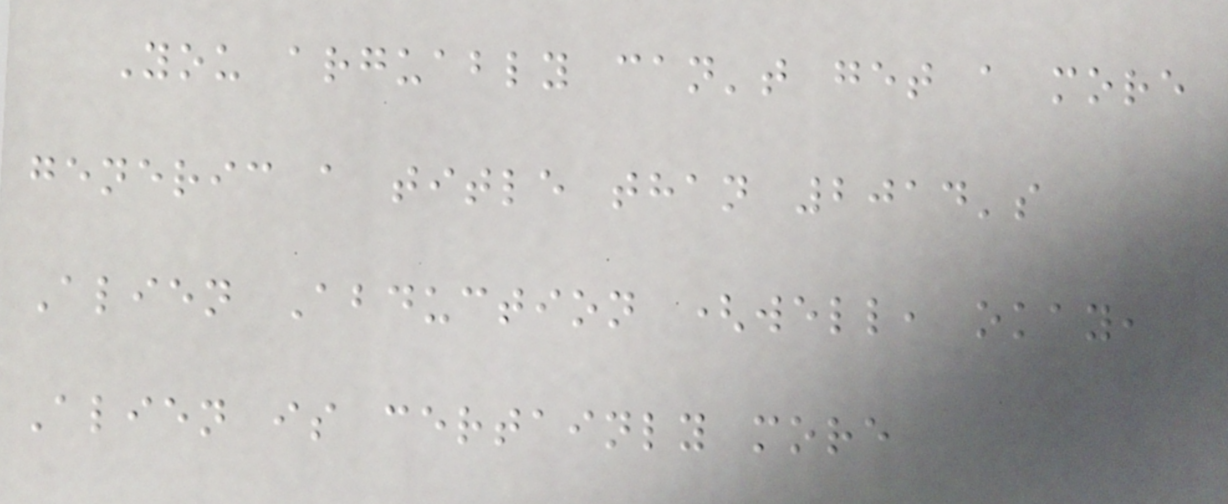You arguably can't get a more
generic a title than 2014's
Alien Abduction (well, okay,
Alien is certainly more
